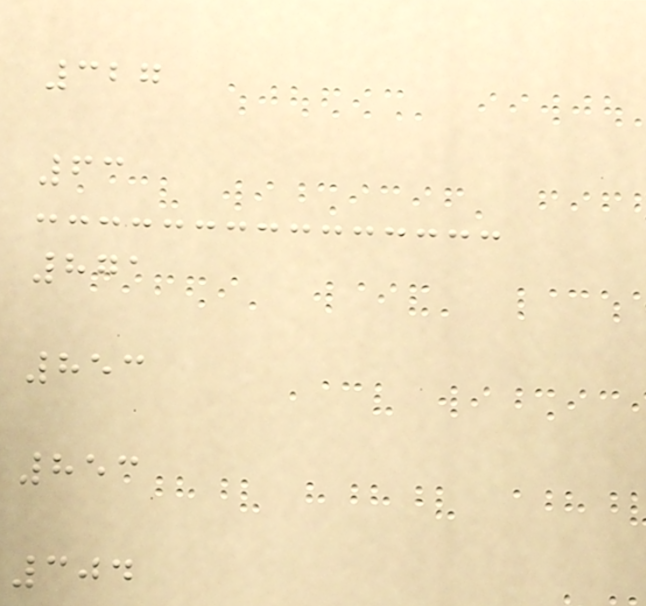327
63
871
853
853
304
